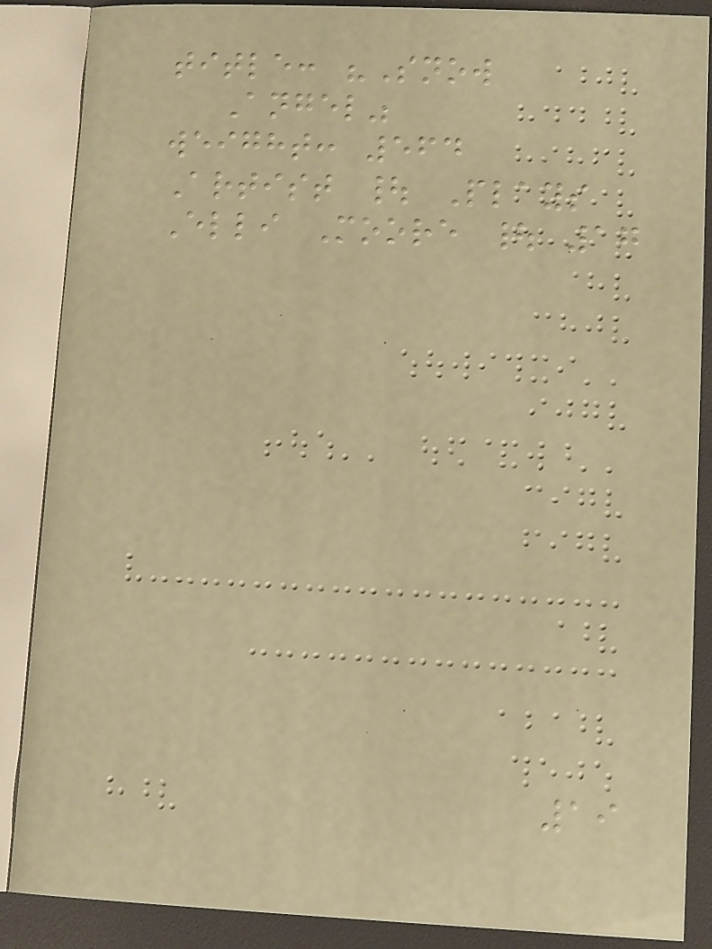title: "Snow
Angel"
weight: 564
Artist | Plays
Elli Moore | 17
19
